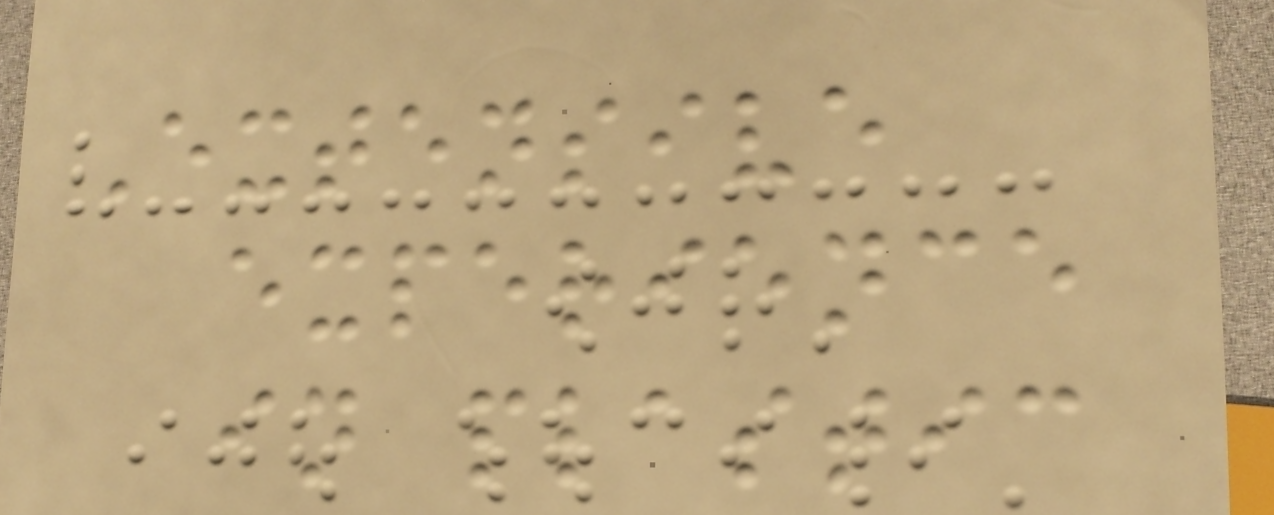Extensive
experience
in plastic
